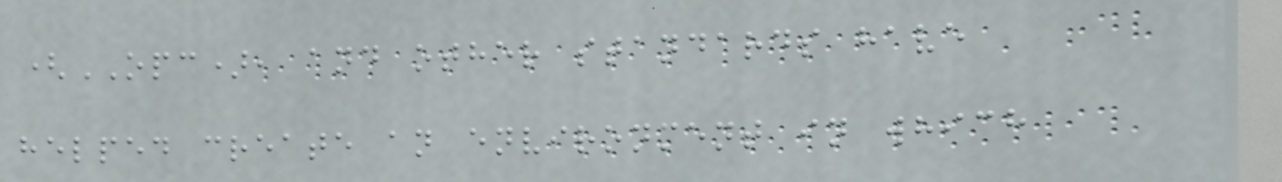(OPC), and other standards have
helped create an environment in which
